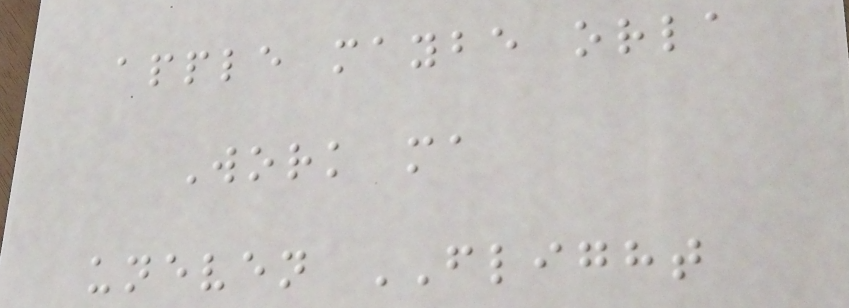apple maybe orla
Work ma
uneven FLIGHT
